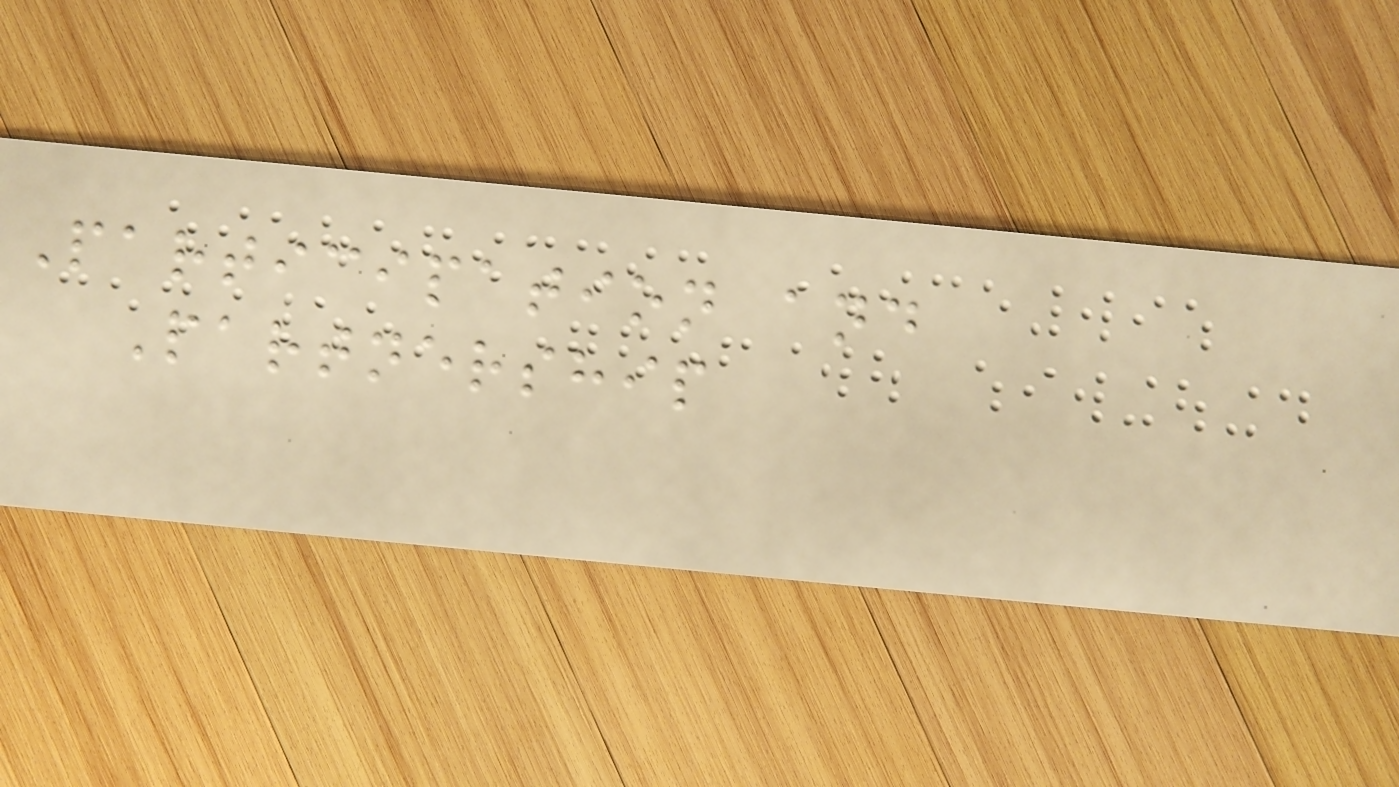Participation and
Partnership
